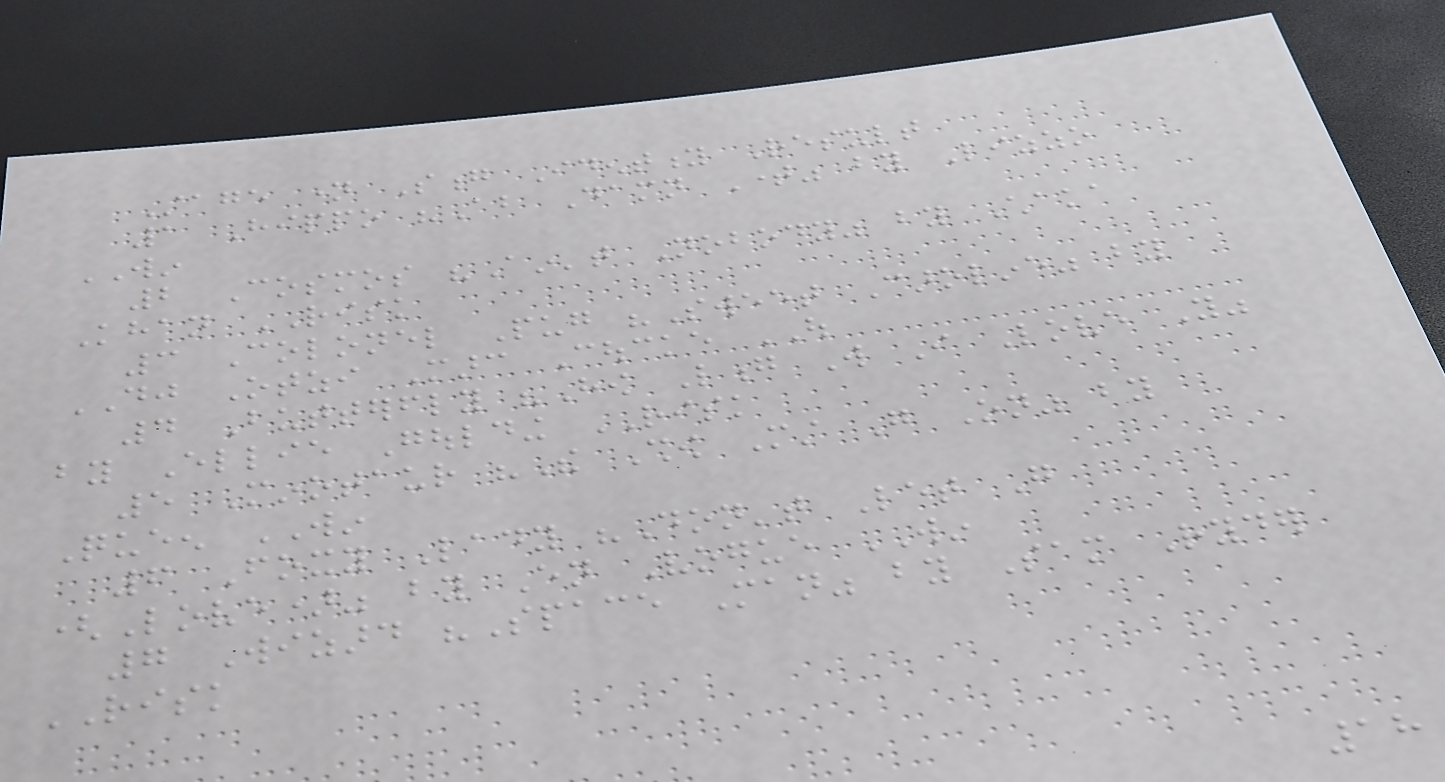Stage name Song Identity Result
1 Hippo "About Damn Time" by Lizzo
WIN
2 Cosmos "Ain't Nobody" by Chaka
Khan RISK
3 Colonel Pug "Sweet Caroline" by
DJ Otzi Marc Coucke OUT
4 Butterfly "How Long Will I Love You"
by Ellie Goulding RISK
5 Minotaur "The Show Must Go On" by
Queen WIN
6 Foxy Lady "Don't Let Go
(Love)" by En Vogue WIN
7 Wizard "Space Man" by Sam Ryder
RISK
18
